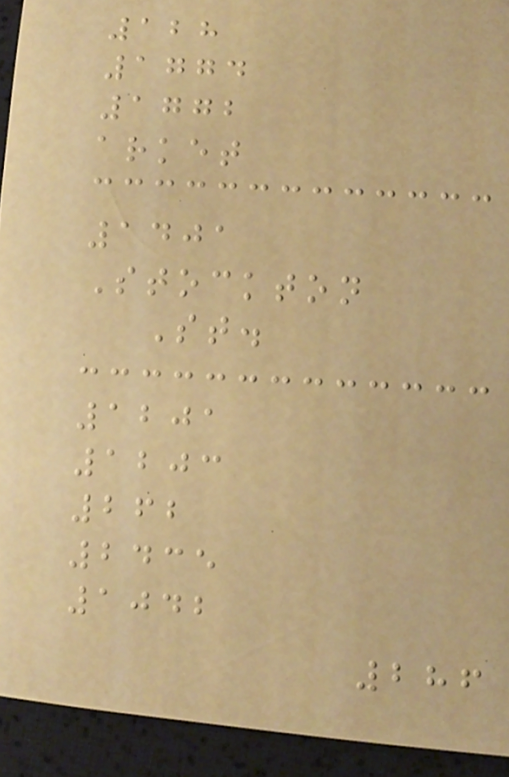128
1774
1772
arket
1401
Stockton
St.
1201
1203
262
2435
1042
286
